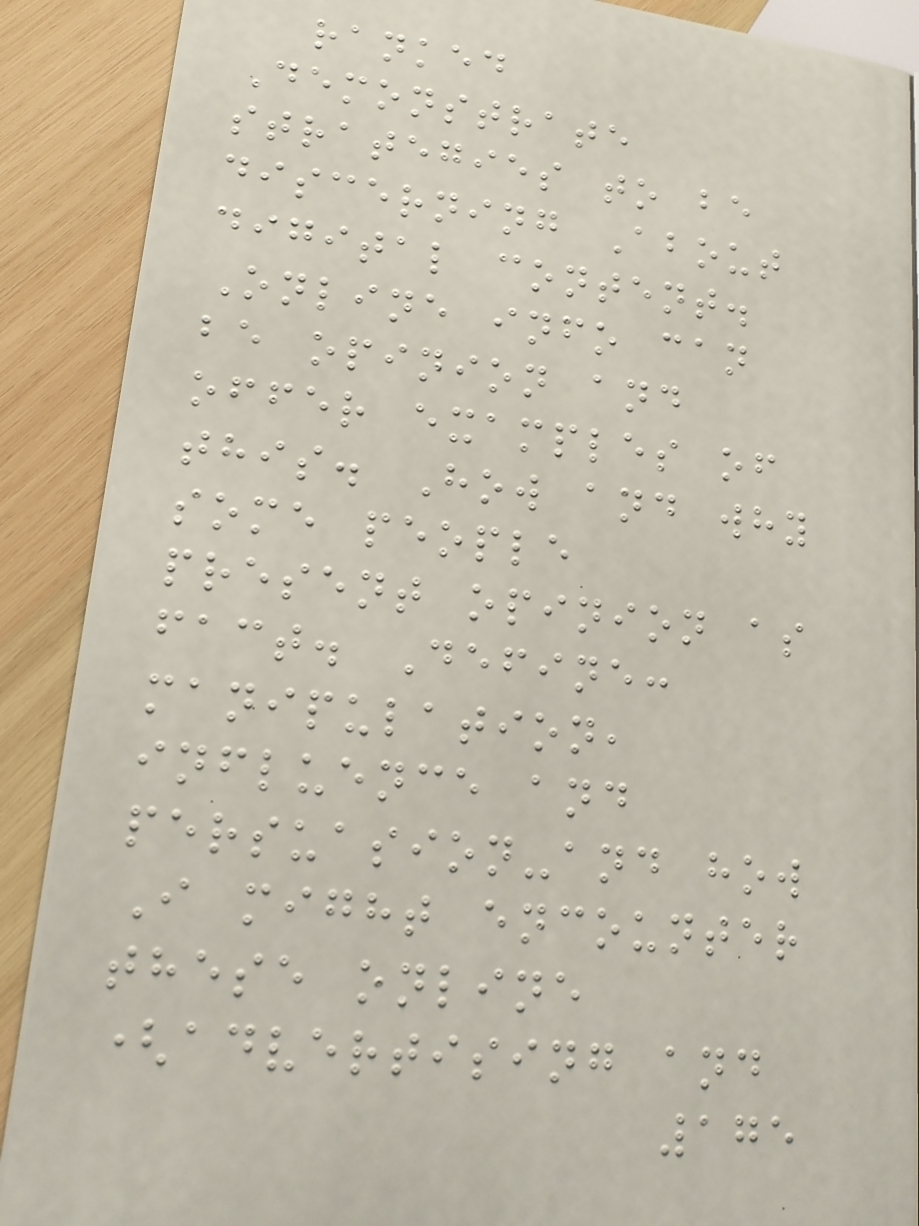ranked
Demonstrate
strategies to be
discerning About
digital content.
Online info can
be opinion and
offer examples of
this. How and why
some people
present opinion as
fact. Define:
manipulation,
influence and
persuasion-and how
I might encounter
these online
(advertising and
175
